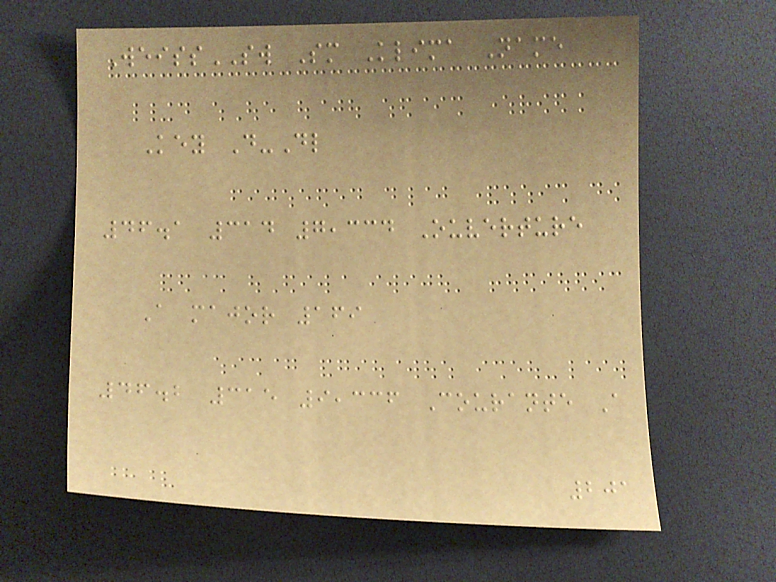WeissSW Sm Klima Name
Key D-Dl
46.1 314 7,334 Ouverture
A major 169
46.2 315 9,336 Courante A
201
